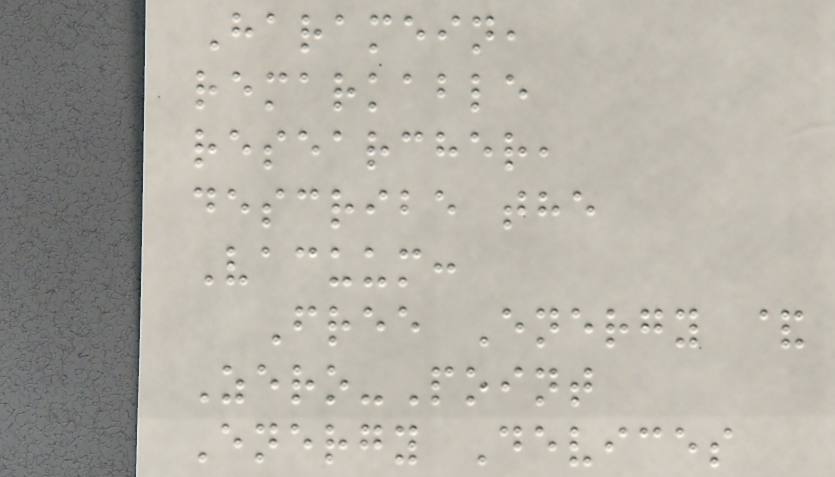Haramein,
remarkable
researcher,
describe the
Vacuum:
Free Energy &
Zero-Point
Energy Devices
